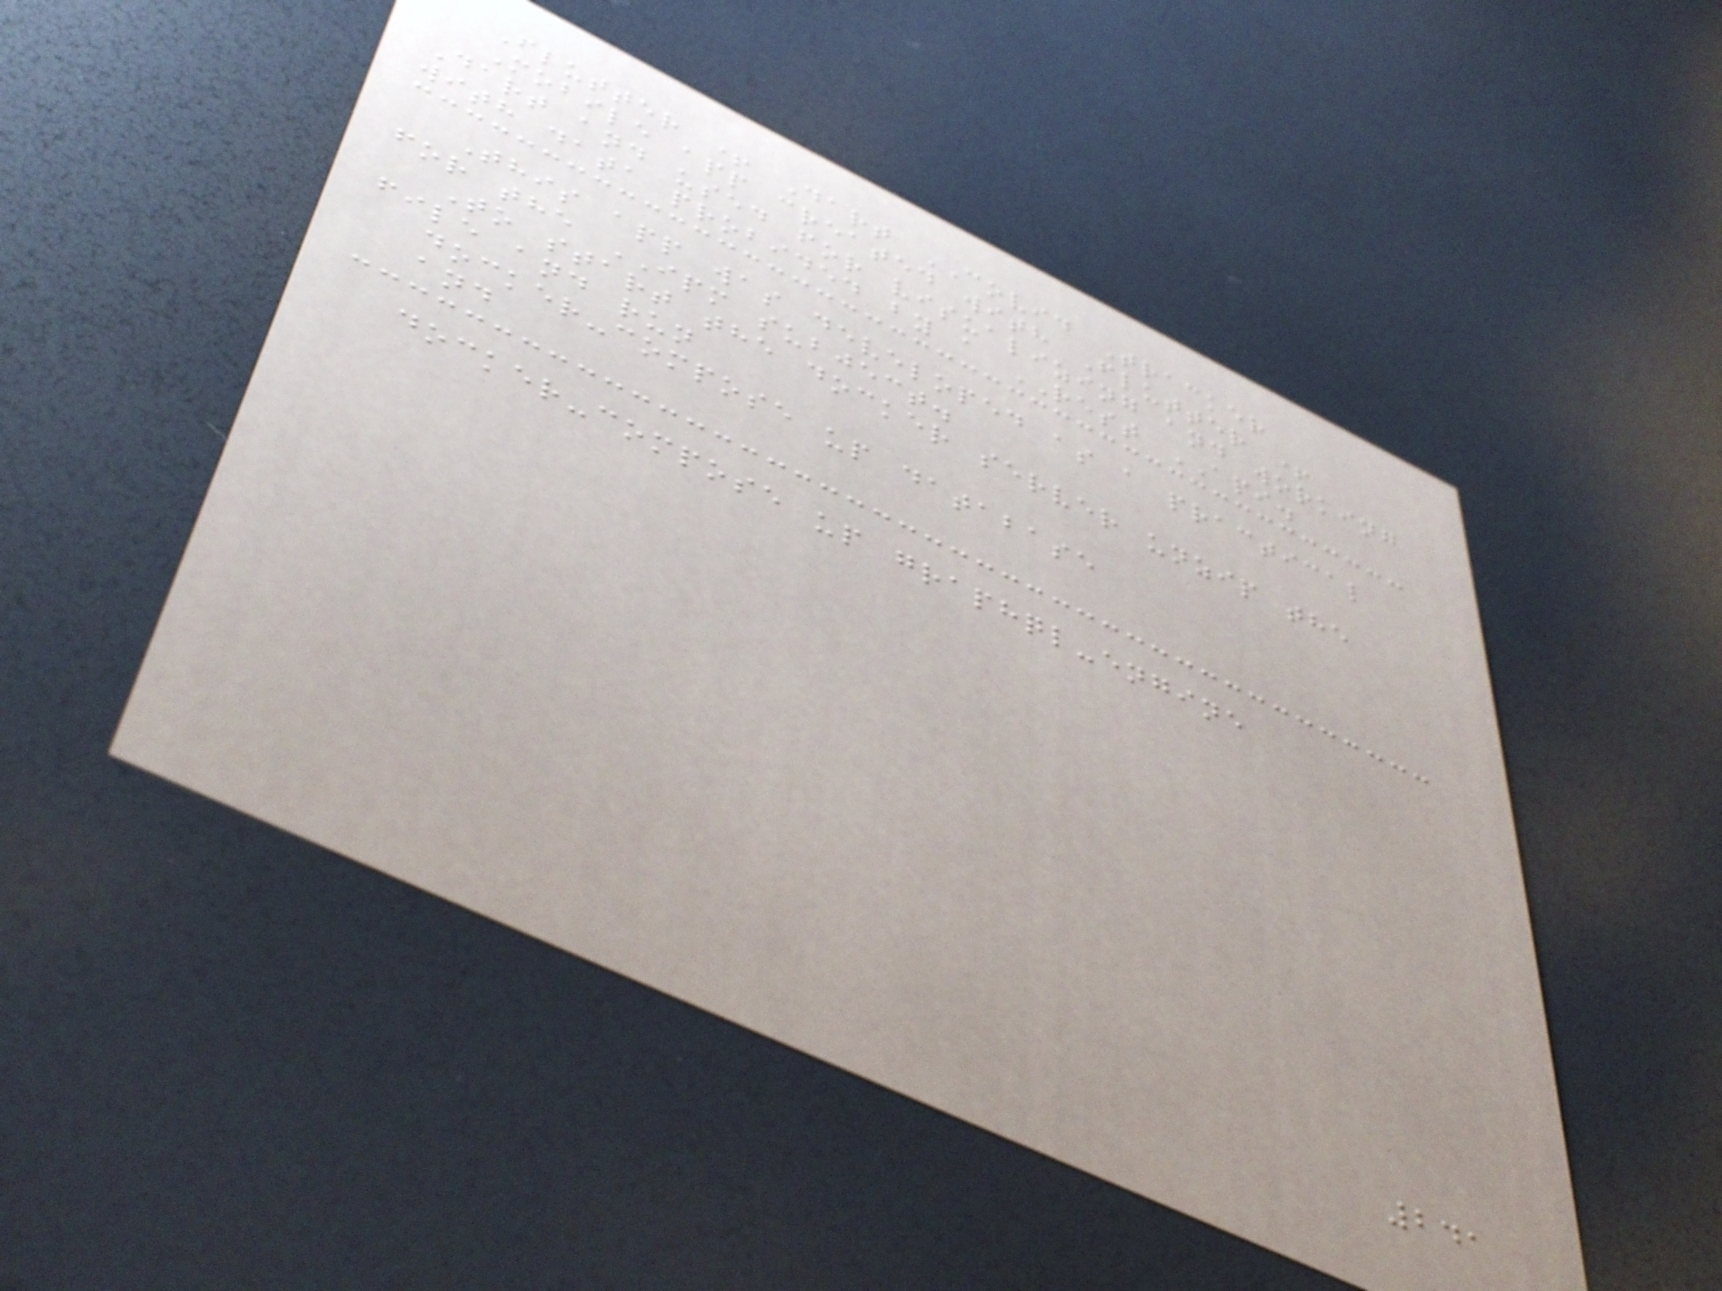Flutter + Dart COVID Tracker
Mobile app created with Flutter +
Dart and used for visualizing and working
with data probided by a REST API.
This app was developed as a practical
for the IPM subject.
To start the docker server unzip the
file and run
docker-compose up database
and
docker-compose up graphql-engine
241
